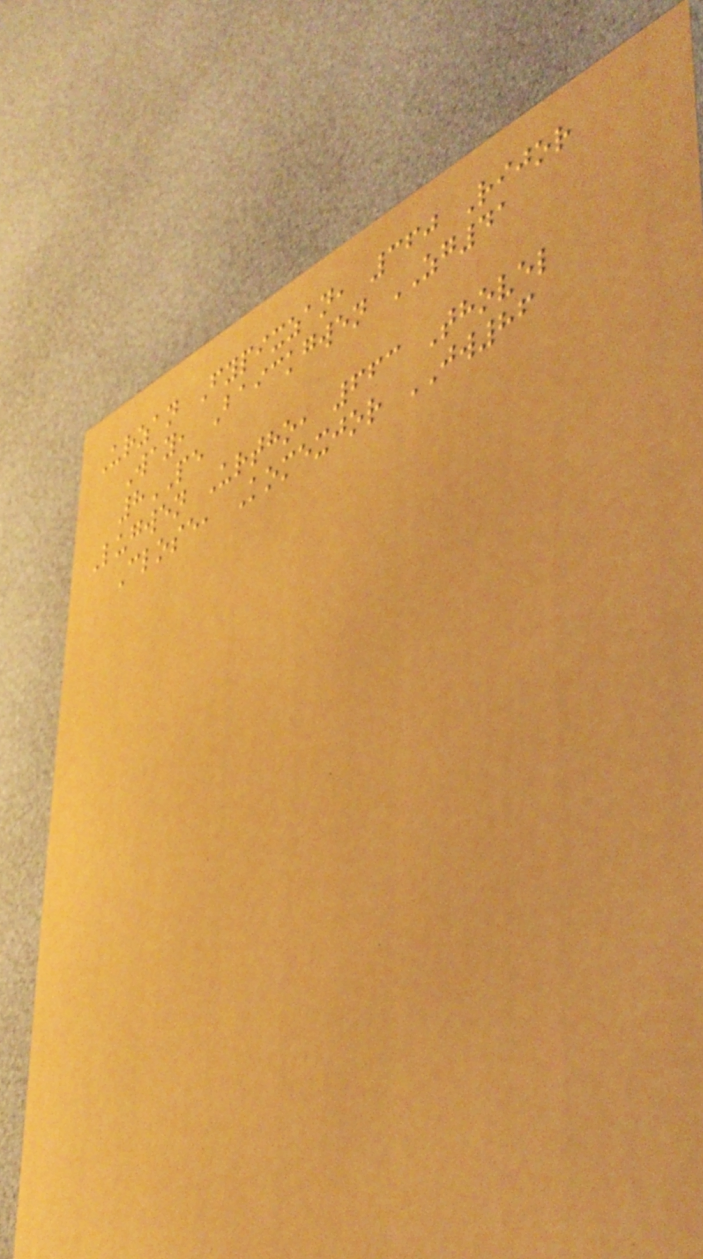Urzan Fypixzan, 360 Rijor
Way, Baickgwen ZG41
8PE
Lugwen Urtho, 663 Thovel
Close, Komexjor JW86
